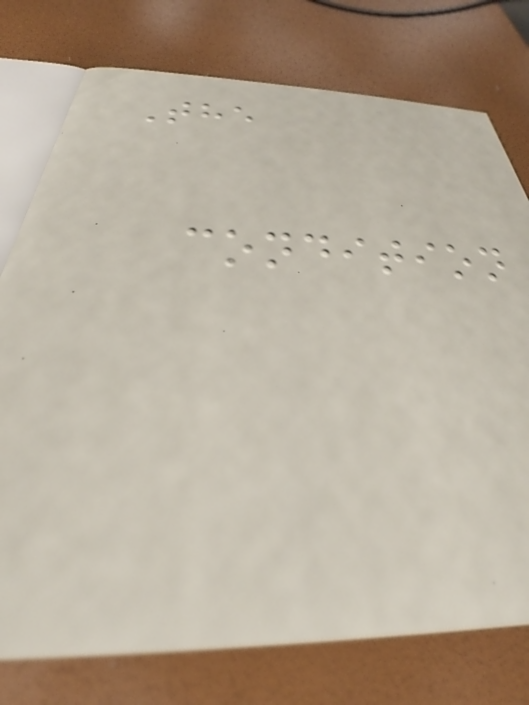The
condition
